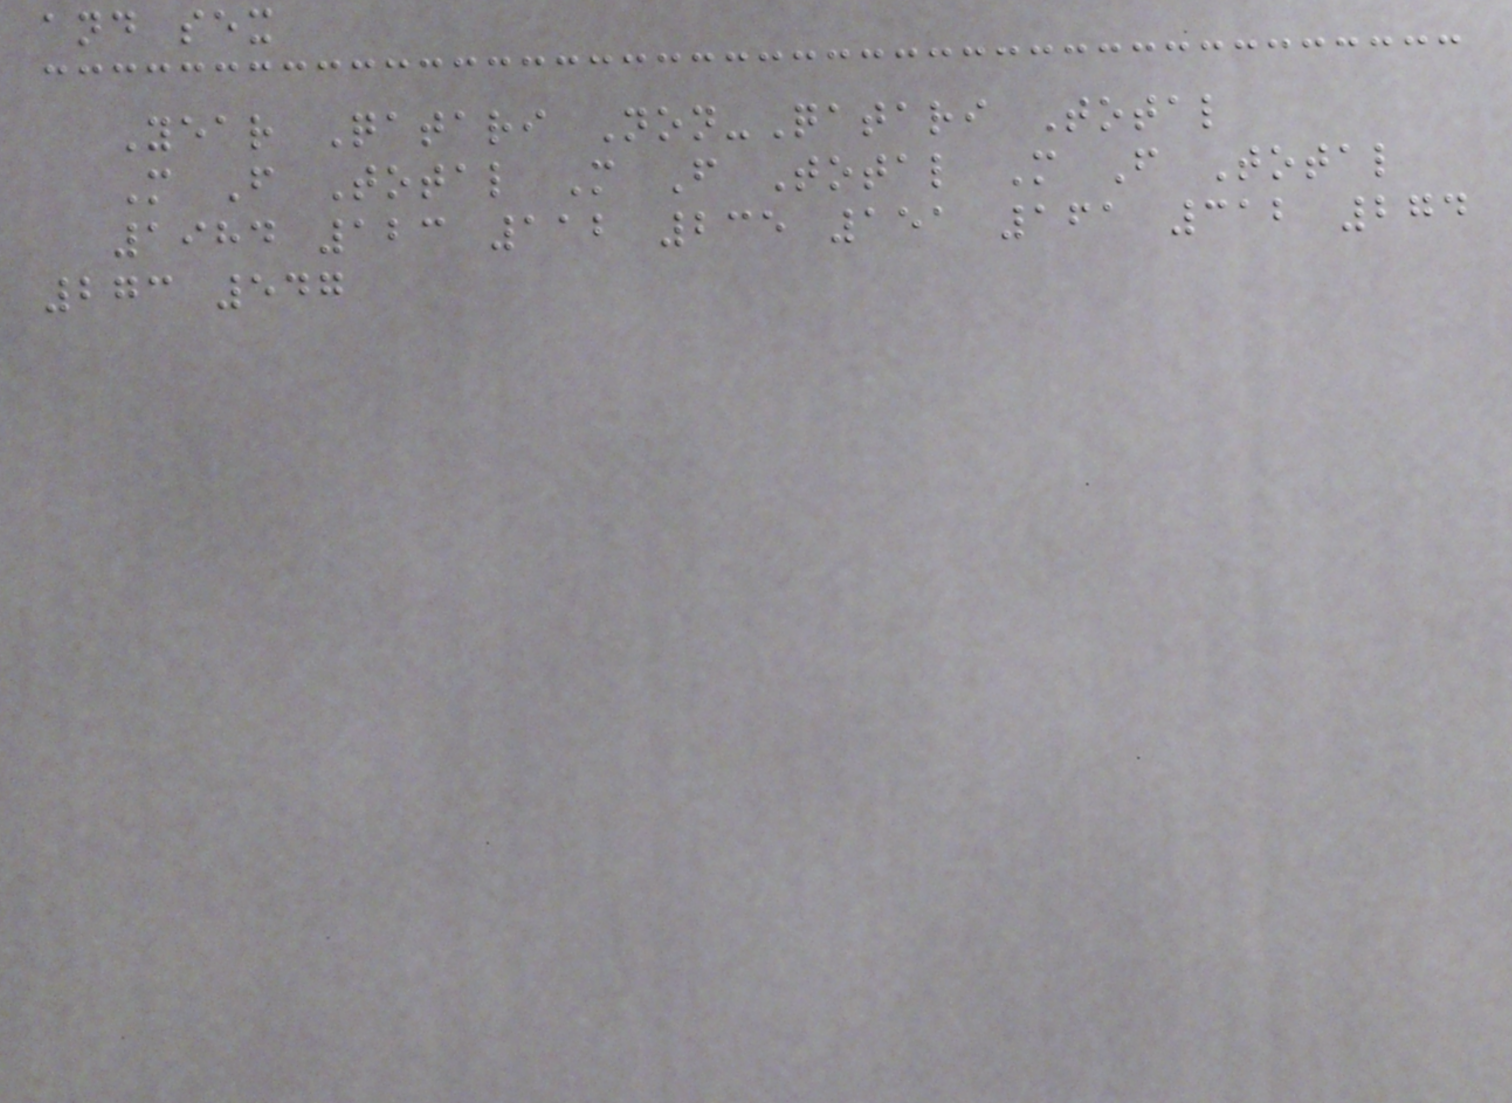and sex
Year Qatari Non-Qatari Total
M F Total M F Total M F Total
1984 123 112 235 151 161 312 274
273 547
